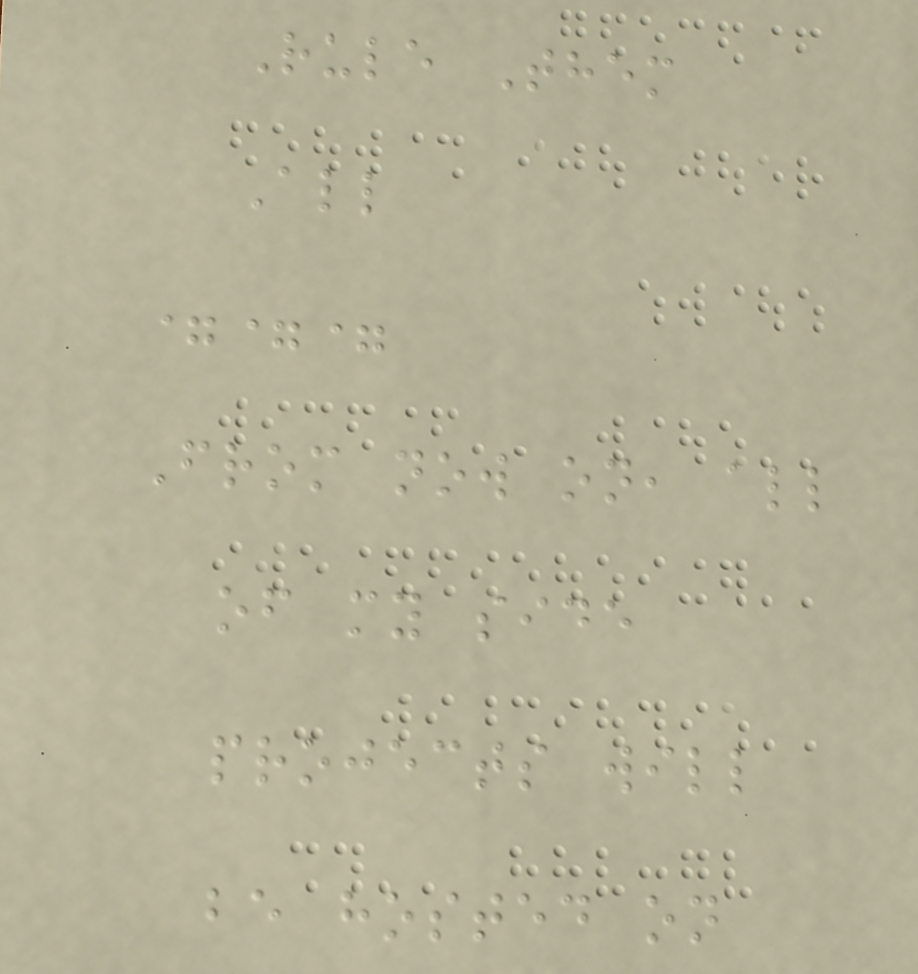Rule Them
All
===
From now on, all
of my side
projects will
be hosted on
